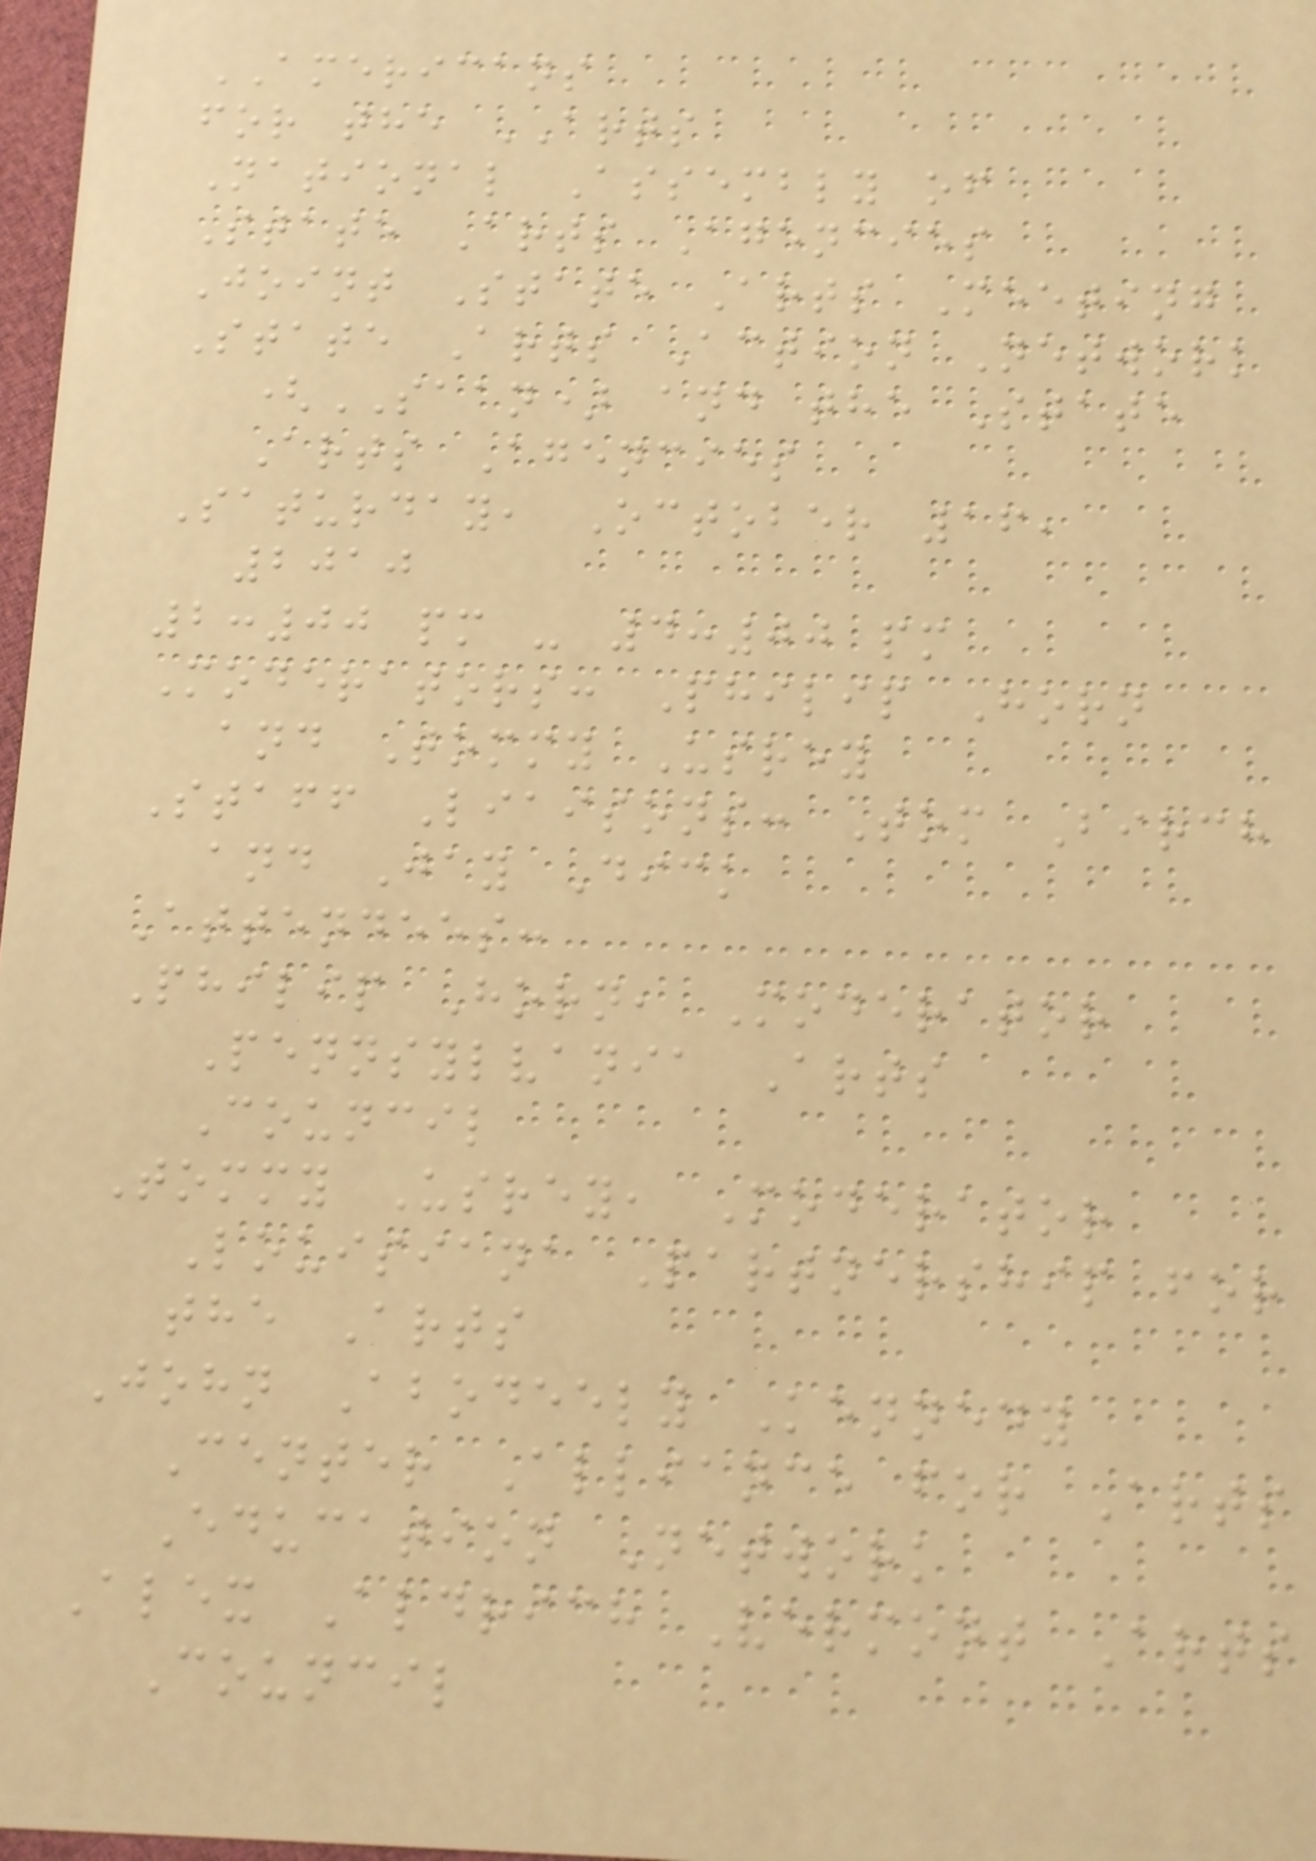AMERICANS
for the ARTS
National Assembly of
State Arts Agencies
Joint State Arts Meeting
State Arts Action Network
(SAAN) and the State
Arts Agencies
Saturday, October 16,
2010
2:00 pm - 4:00 pm
Moderators: Philip Horn
and Tommy Usrey
Staff Liaisons: Tom Birch
and Jay Dick
Attendees:
Philip Horn, Moderator
Pennsylvania Arts
Council
Tommy Usrey, Moderator
Louisiana Partnership for
the Arts
John Abodeely Kennedy
Center Alliance for Arts
Education Network
Alex Aldrich Vermont Arts
Council
